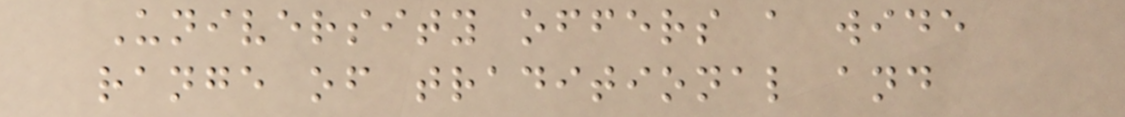University offers a wide
range of traditional and
